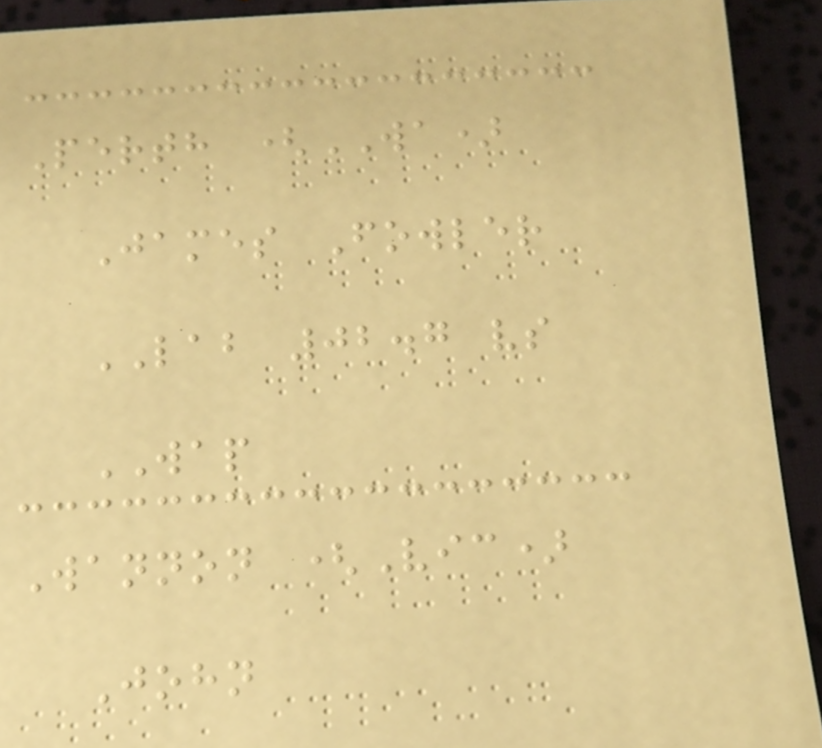Perth (WA)
James Fowler
LAB 02.7 vs
WAP
Wannon (Vic)
John
